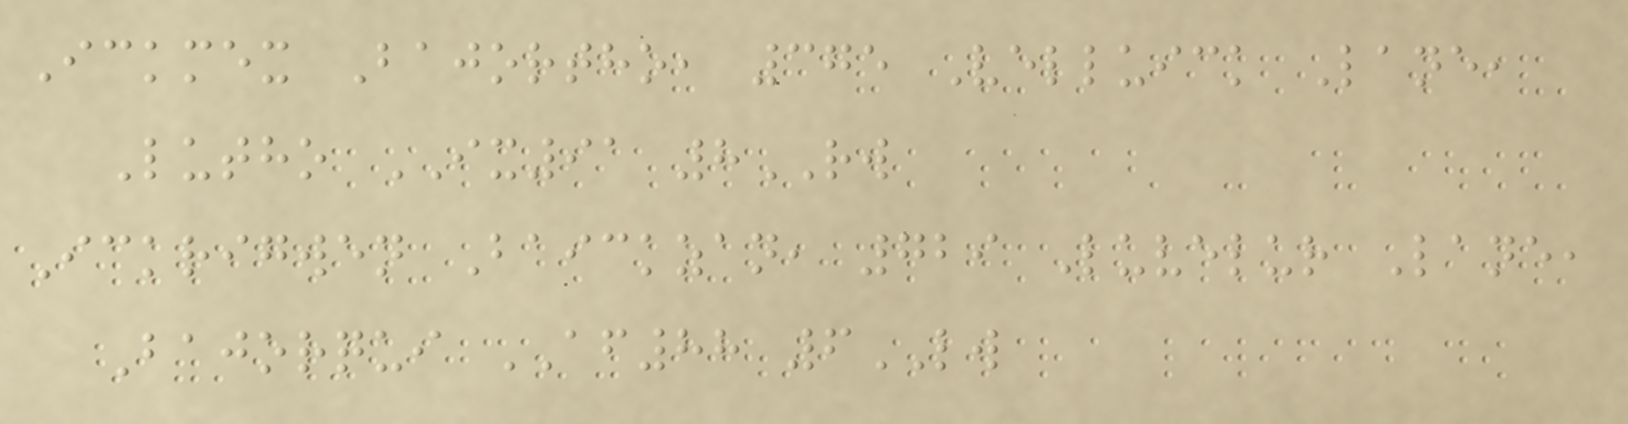Ickmex Bajortho, 375 Velluick Lane,
Lutho IX91 8RW
Ickrigwen Baickzan, 729 Luvelur Lane,
Bajorqui AF88 6LW
